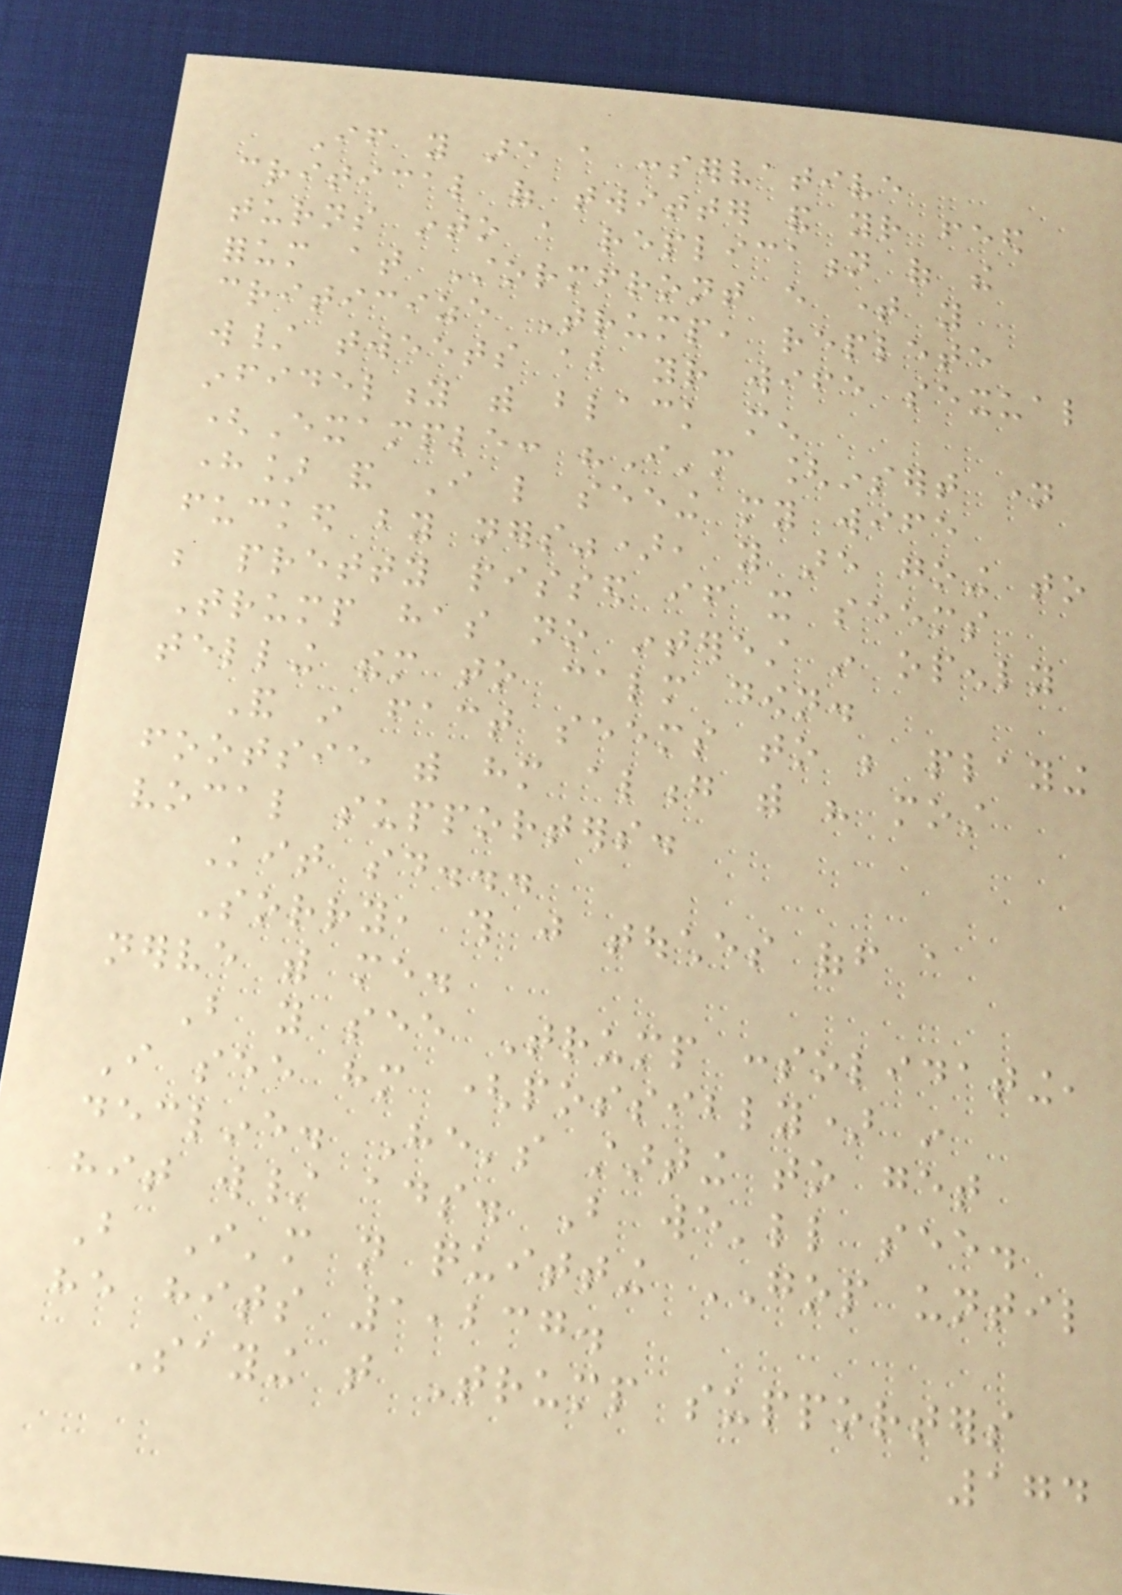If you are a conservative
critical of twitter and your feed
turns into a replication of the
forum at Stormfront every time you
criticize Trump, replete
w/ tweets about your wife sexual
infidelity with black men
(Example: "I'm [insert name
here] and I like seeing my wife
fucked by ners"), you are going to
be pretty pissed if it seems
Trump has no interest in openly
telling them to calm down.
And in fact seems to be playing
footsie with him along with his most
vocal supporters.
Kit said...
Sorry, this just touches off a
nerve with me.
But you see Trump consolidating,
I see him (possibly) in
decline. He's starting to get
hit w/ ads. But we'll see.
But I'm not quitting GOP until
he hits 1,237.
Saying that Trump supporters
174
